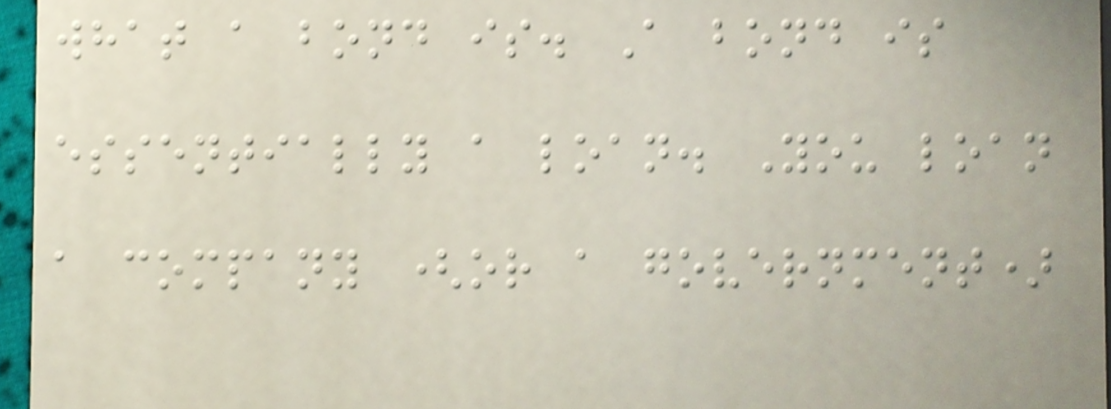what a bond is. A bond is
essentially a loan. You loan
a company (or a government)
